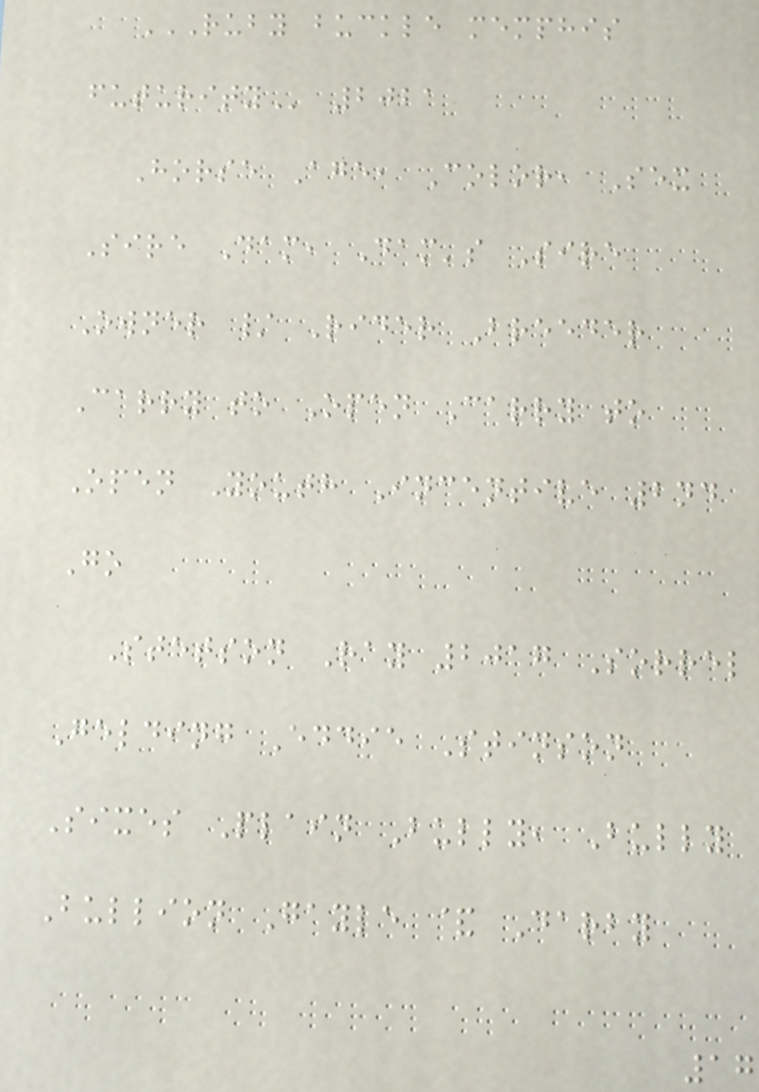RUBY BUCKLE MEMPHIS
FUTURITY 2021
Horse Age, Color, Sex
Sire Dam, Dam's Sire
Owner / Rider Breeder
Carry to Open Carry to
Open Youth Incentive 2nd
Go
Stetson Ray 2017 Sorrel
Gelding Eddie Stinson
Sixes Plain Bully, Bully
Bullion Gayle & Darby
17
